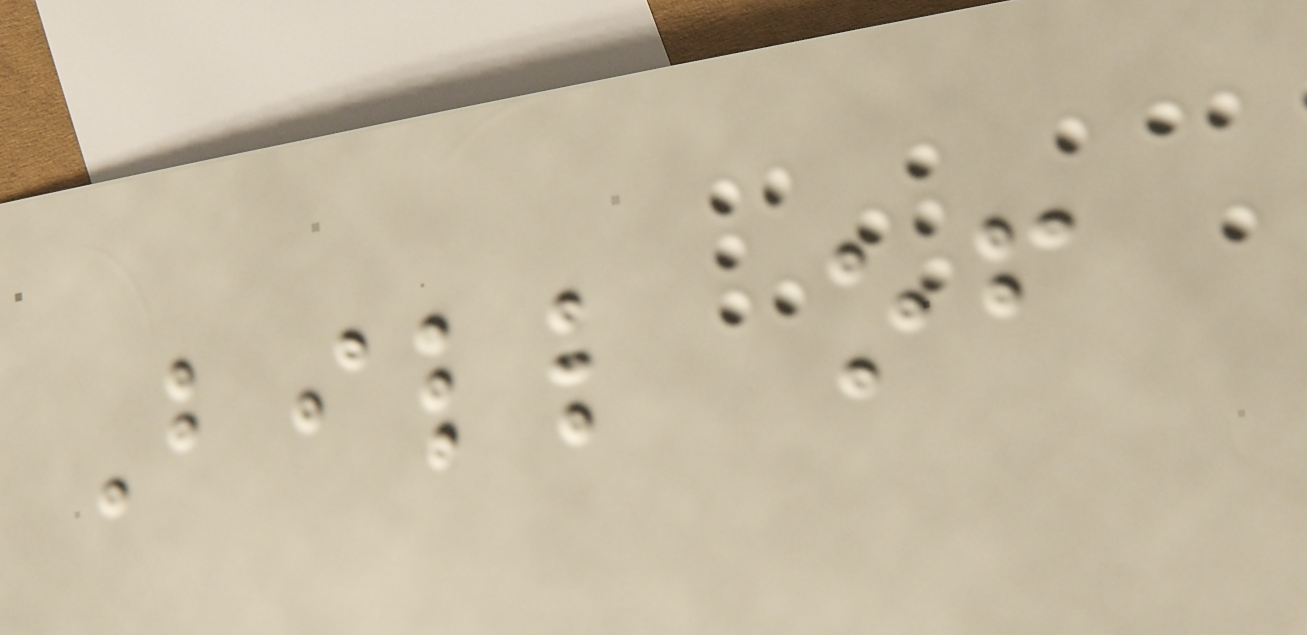Bill of
